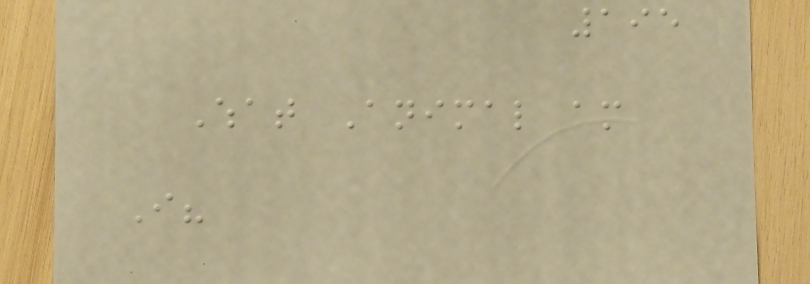195
What Animal am
I?
